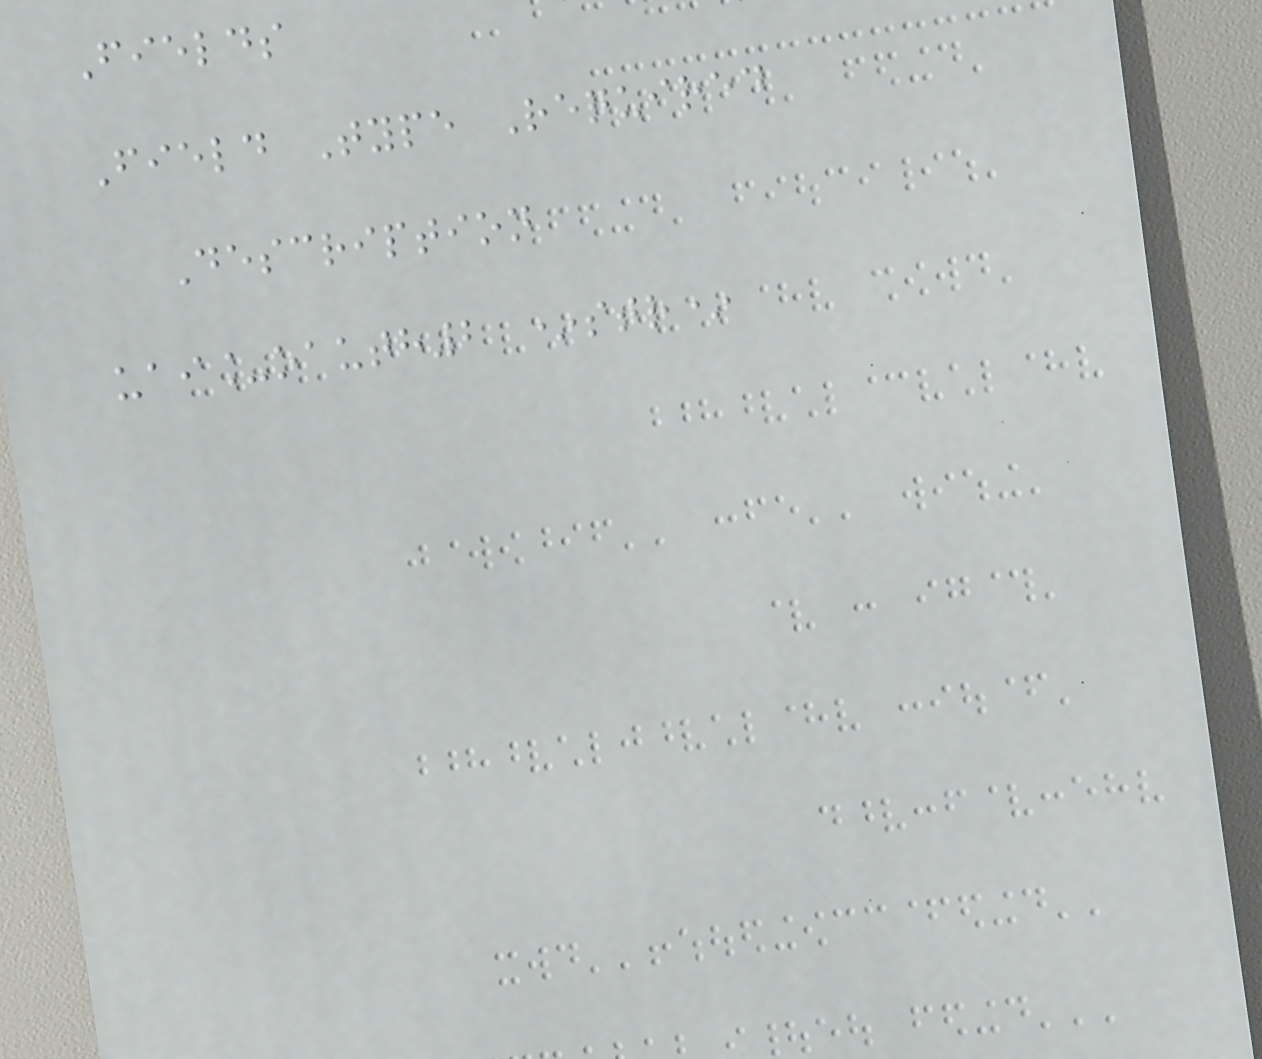Fields
Field Type Required
Description
uai_oauth2 *str*
